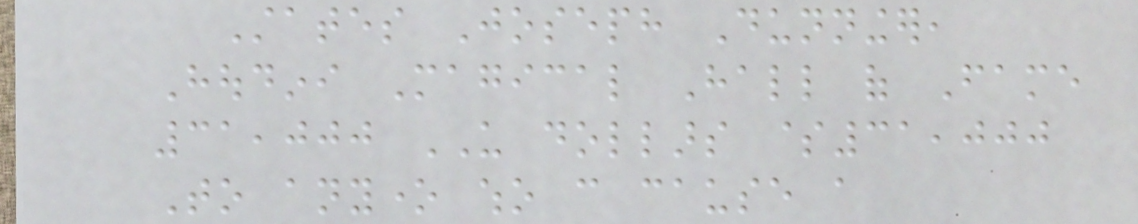States Joseph Dunninger,
Houdini Magical Hall of Fame
31,000 US dollars $31,000
To anyone who can cause a
